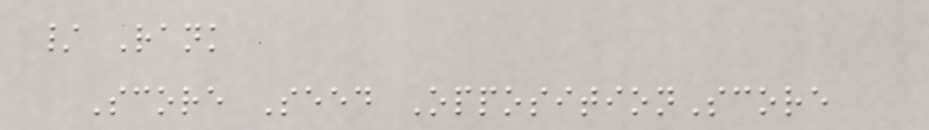/ Rank
Score Seed OppositionScore
